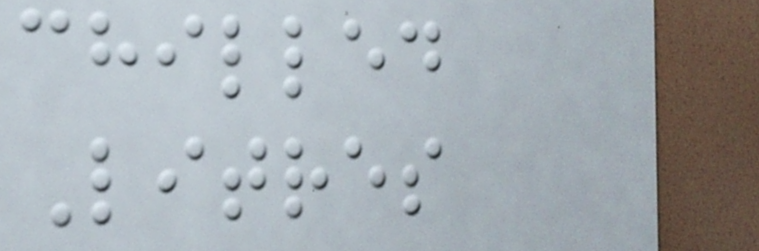chilled
Litres
